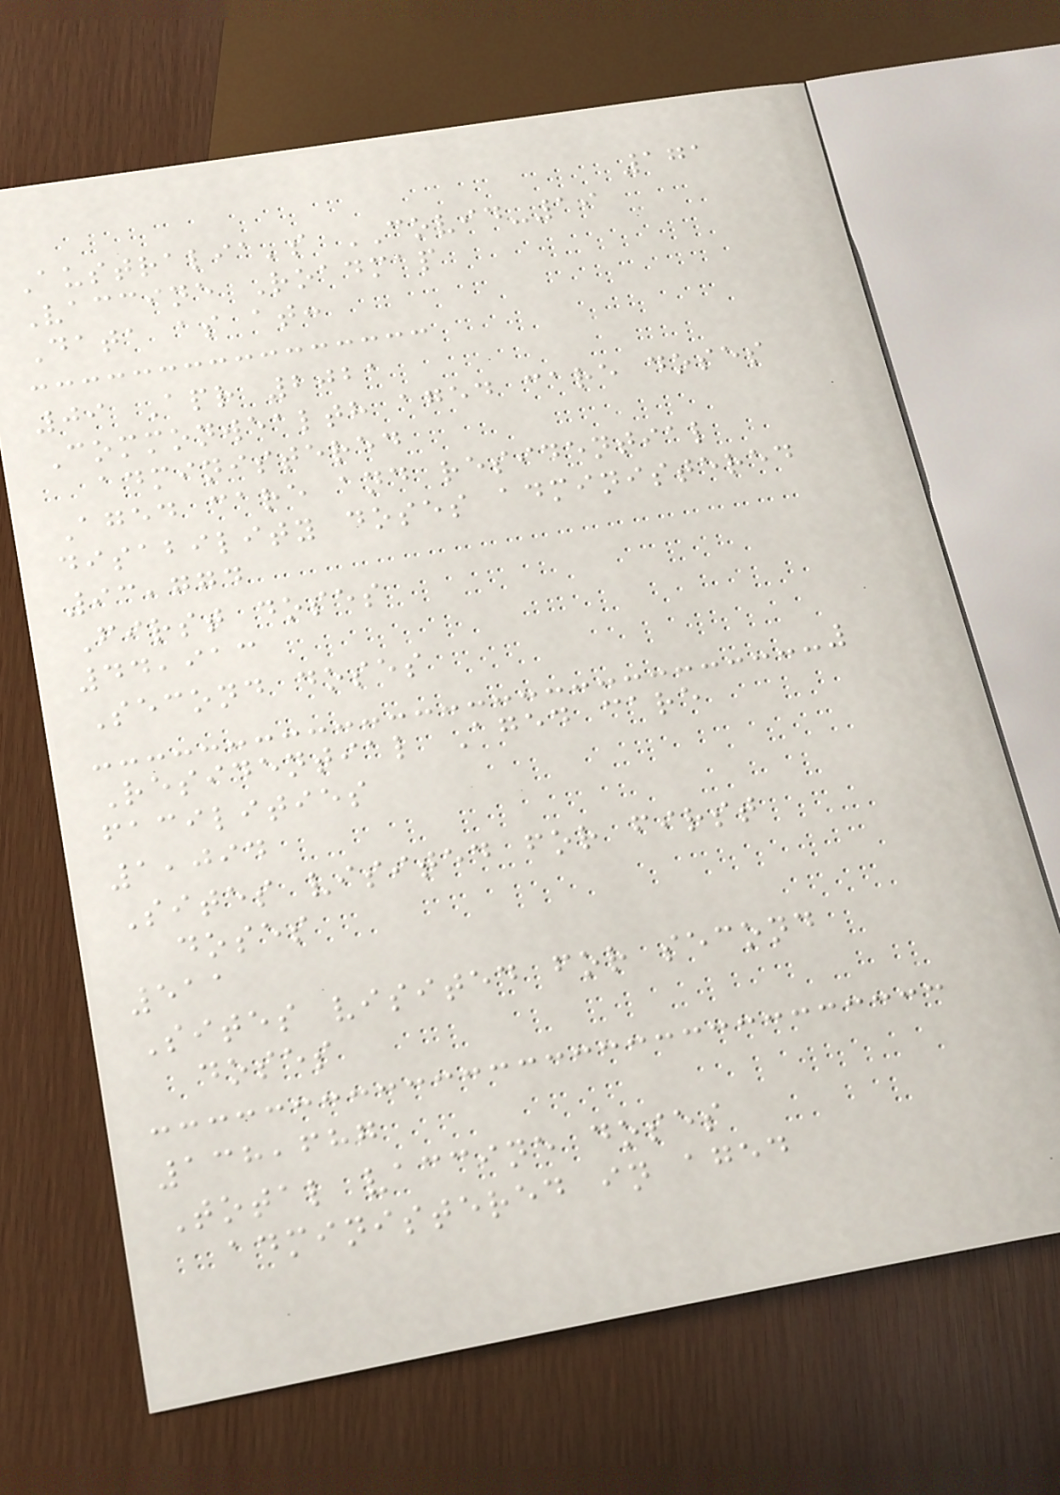171
Australia's COVID-19
Vaccine Roadmap
Data as at:
09 Apr 2021
Commonwealth aged care doses
administered
Aged care and residential
disability doses administered
93,774
First doses
44,913
Second doses
Residential Aged care
facilities
1,094
Sites visited for first
doses
511
Sites visited for second
doses
138,687
Total vaccine doses
administered in aged
